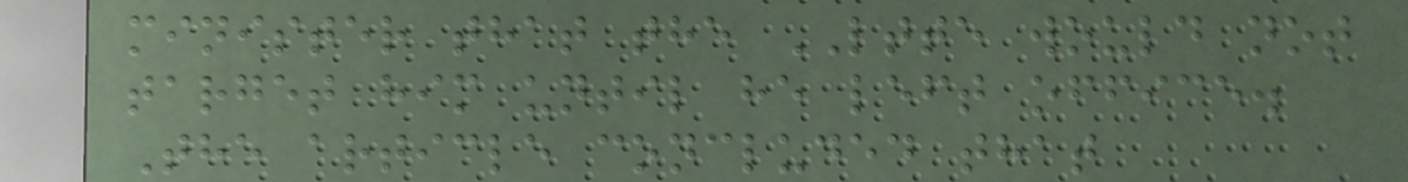minister that the LTTE would not
target him until he left office.
The article concluded that
